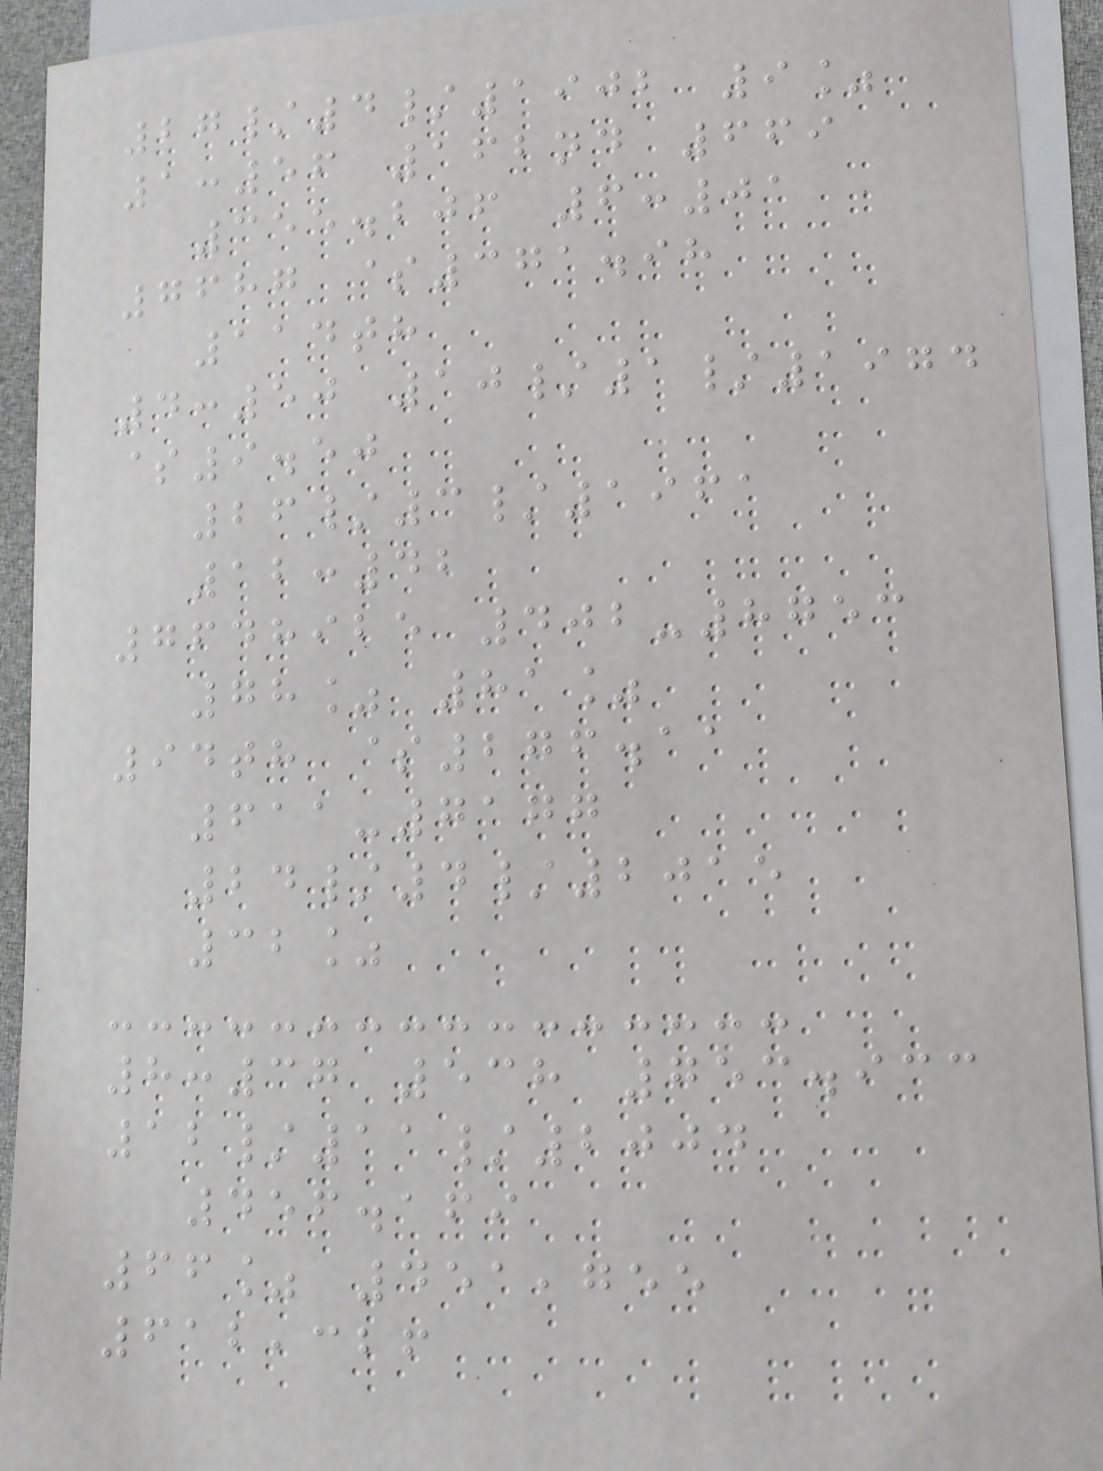27/4/1902 9%
1:56 162nd 669
355.206 6:01
7687 $371.98
114th
4:50 10/1/1974
$9.50
26/3/1961
12:42
7648925 402-8753
78% 81%
94th $276.11
611-7177
24/4/2015
32%
8:37 538 753.933
12/11/2004
456.169
66% 451,755
612,326
